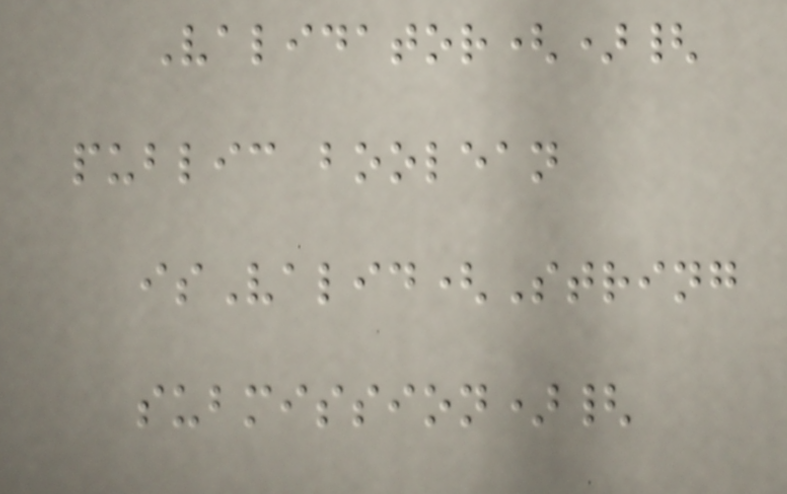Validator(){
public boolean
isValid(String
submission){
